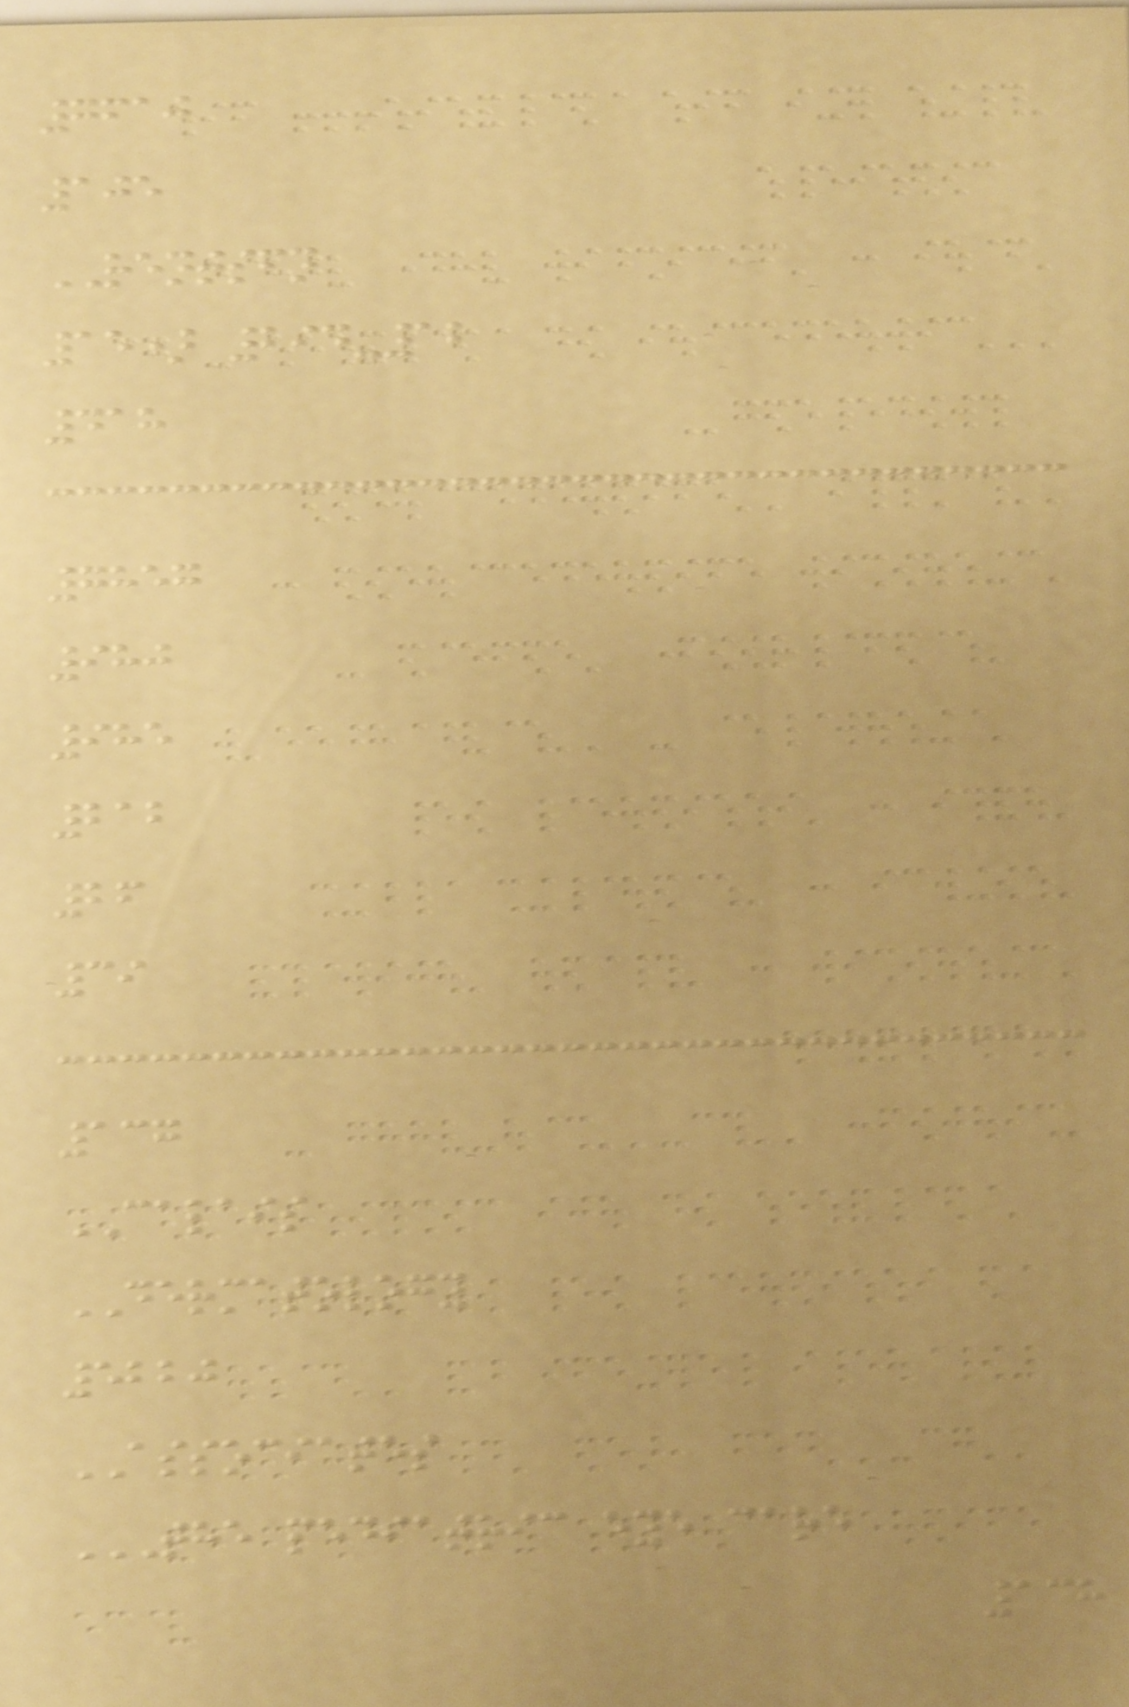7610
105
RENTSFN
15) 294-12
418
7857
980
985
212
26
39
137
CALAIS
DERMATOLOGY
5220
ASSOCIATES
THE PEDIATRIC EYE CARE
138
